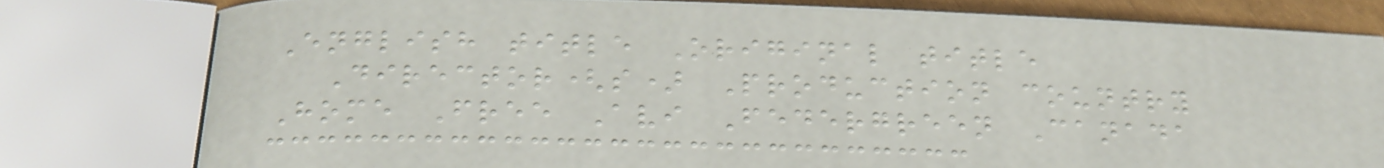English title Original title
Director(s) Production country
Home Free Avi Federgreen Canada
